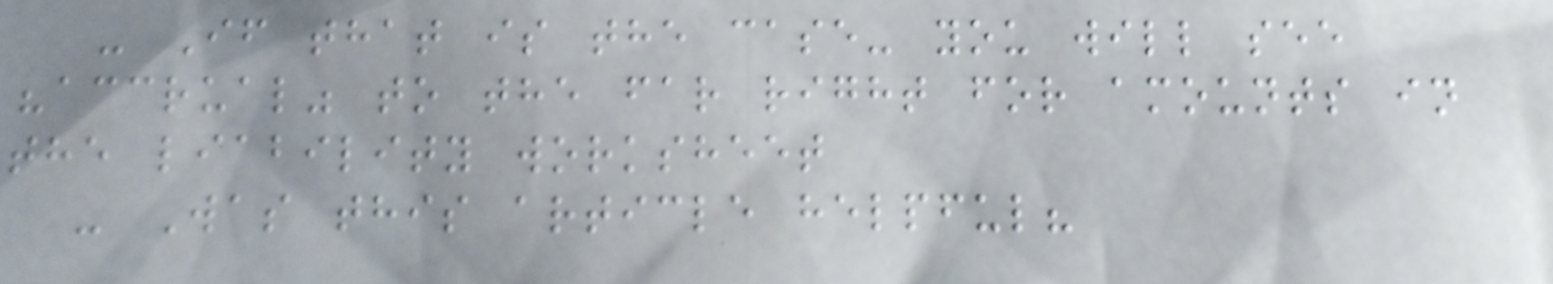- If that is the case- you will see
"accrual" to the far right for amounts in
the liability worksheet
- Was this article helpful?
